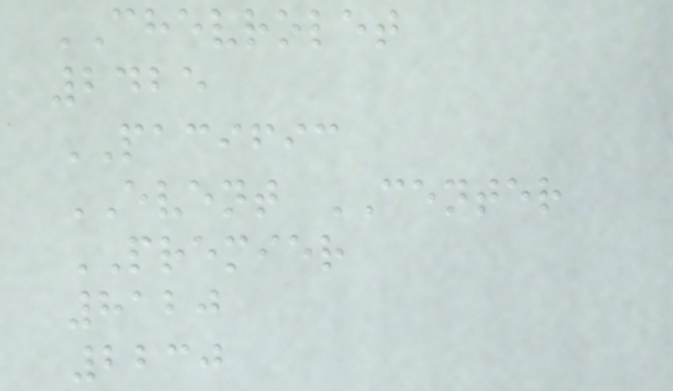CHEVROLET
2425
PACIFIC
EVENT CENTER
PREMIER
8120
2230
